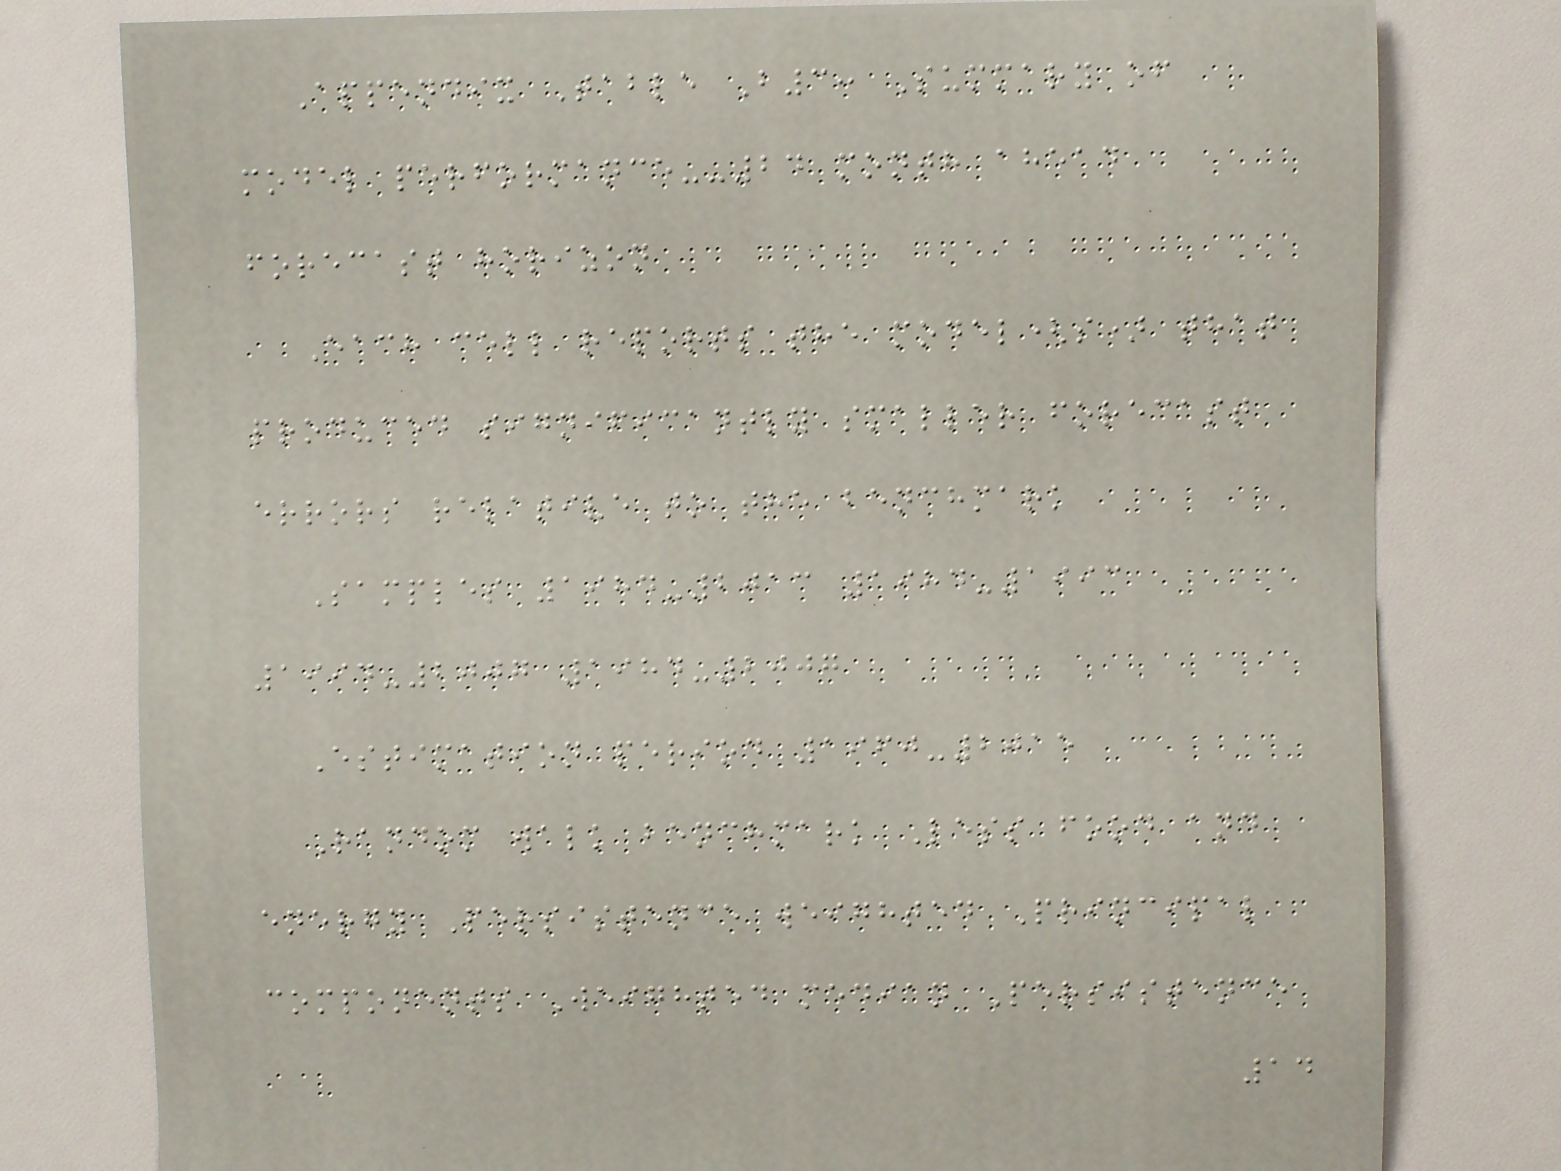Appendix Table B3: Summary of
model performance--24 month ahead
forecast horizon
Each cell reports the model(s) that
produced significantly smaller forecast
errors relative to the benchmark
Samples 1984-2013 1984-1993
1994-2007 1984-2007
Estimation period 1960-2015
Random walk benchmark Less food and
energy Persistence weighted Principal
components Weighted median Persistence
14
